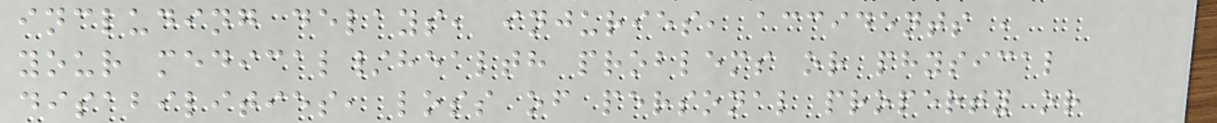including delays, injuries, accidents ,
your medical/health problems or physical
disabilities, loss of personal property or
